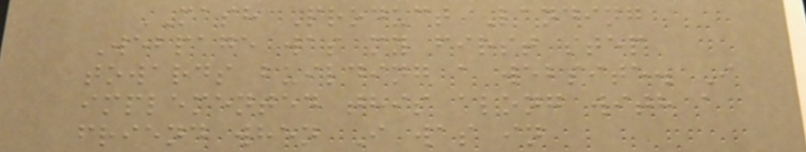MASH Product Landing
Webpage was my first step
towards building a website. I
implemented this along with a
friend when I was in
